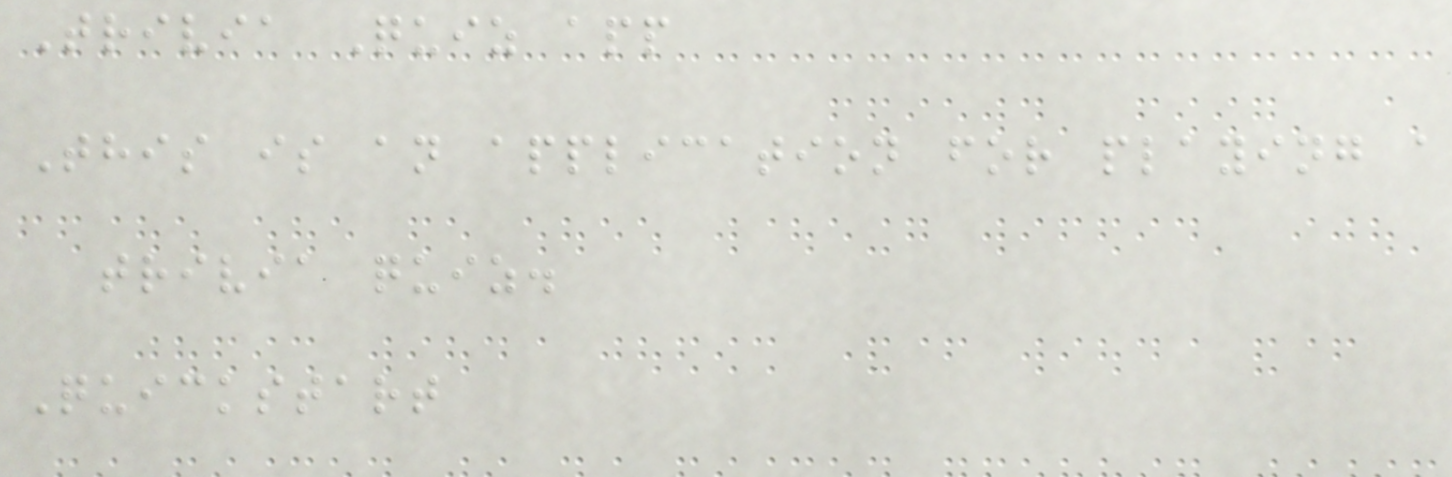Trivia Quiz app
This is an application for playing a
trivia quiz.
Quickstart
